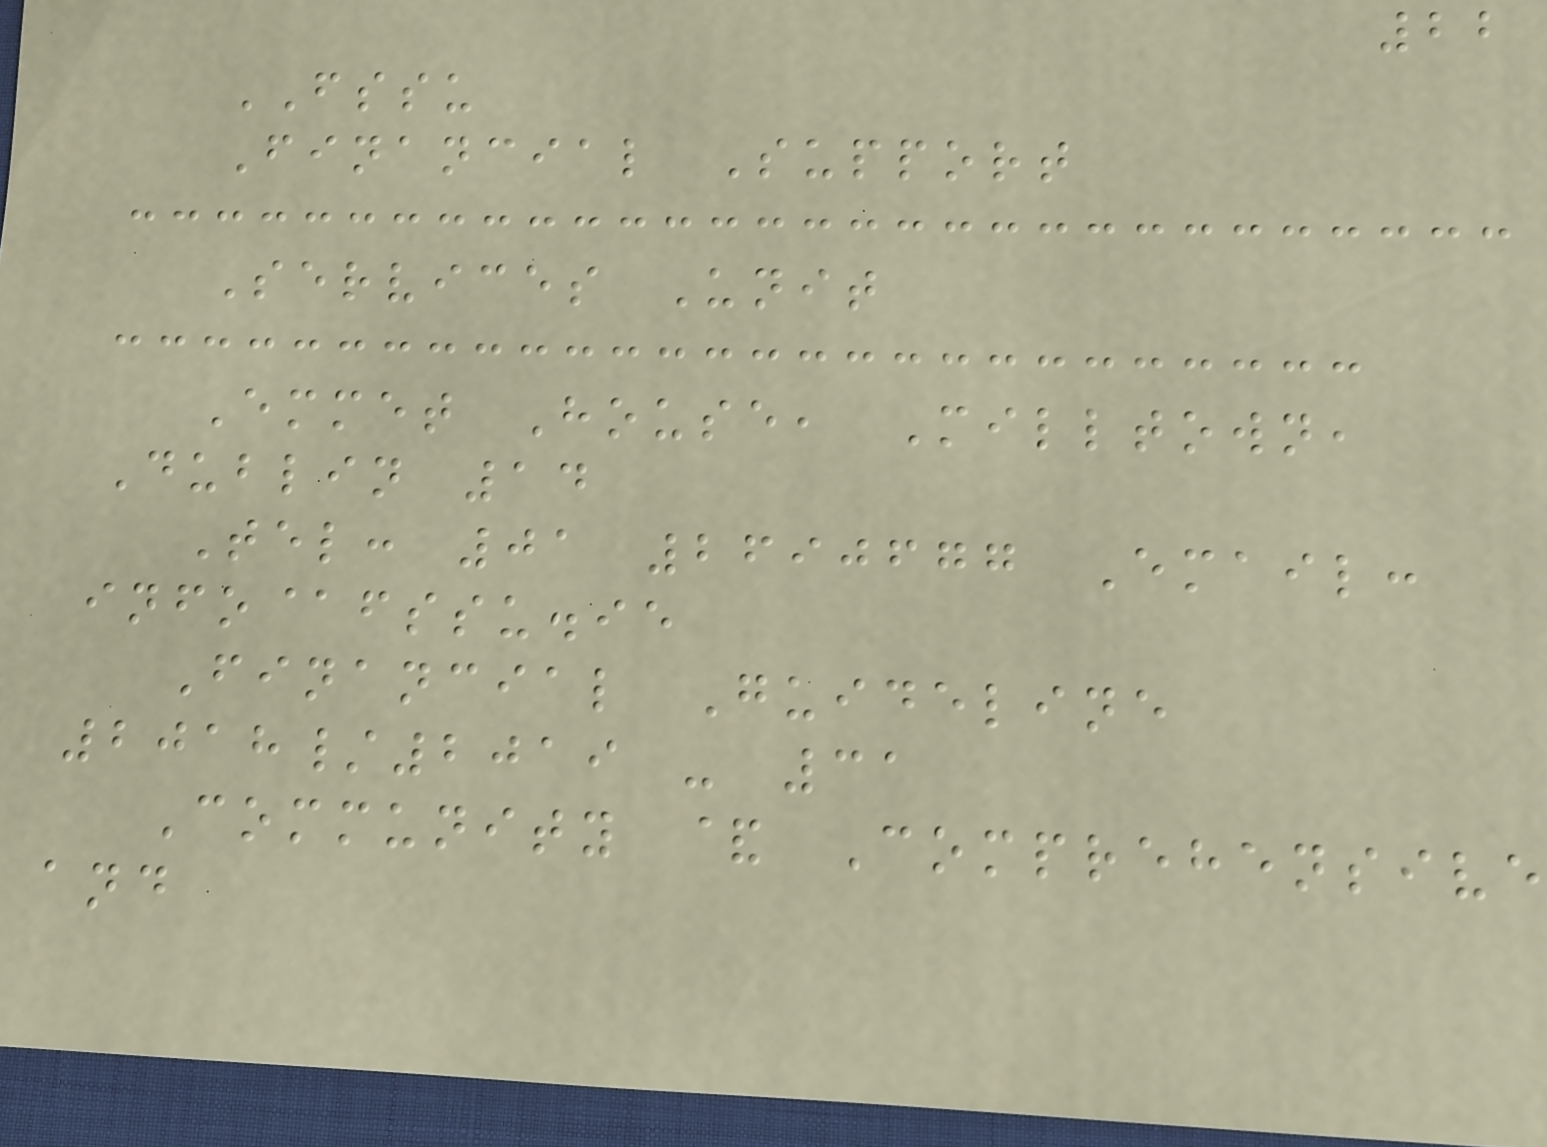22
FSSU
Financial Support
Services Unit
Emmet House, Milltown,
Dublin 14
Tel: 01 2690677 Email:
info@fssu.ie
Financial Guideline
2018/2019 - 31
Community & Comprehensive
and
